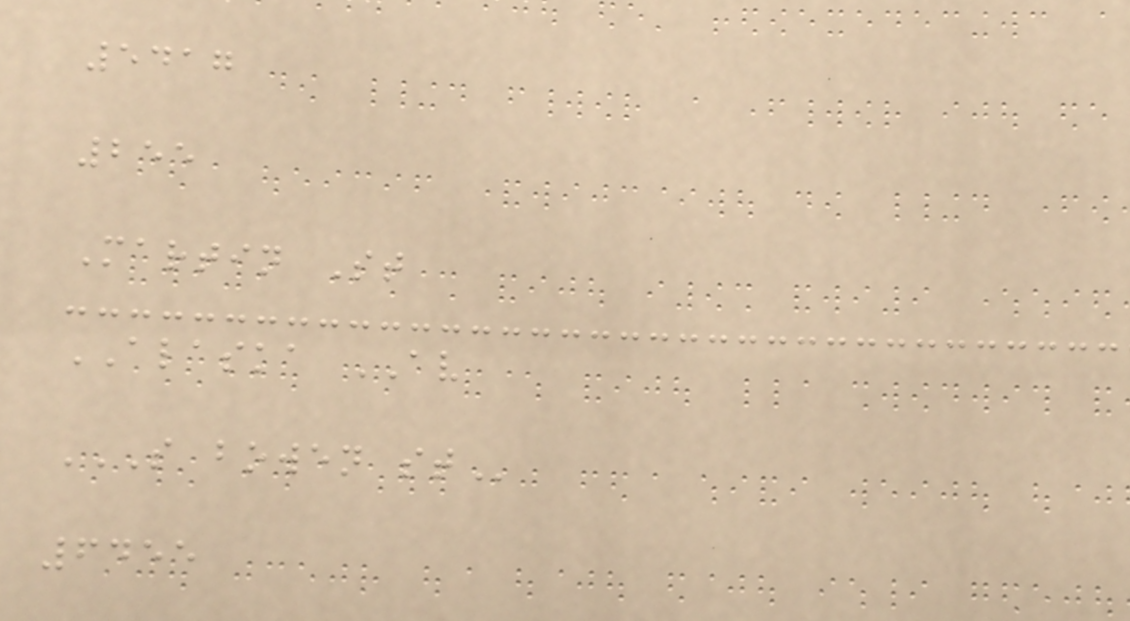5417
255
Martin St
ALASKA AV
S BOWEN ST
6455
